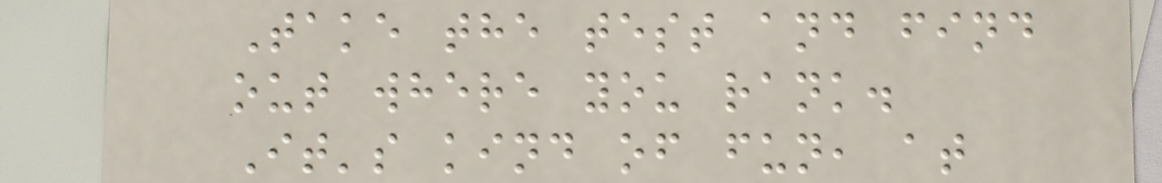Take the test and find
out where you rank.
It's kind of fun, at
